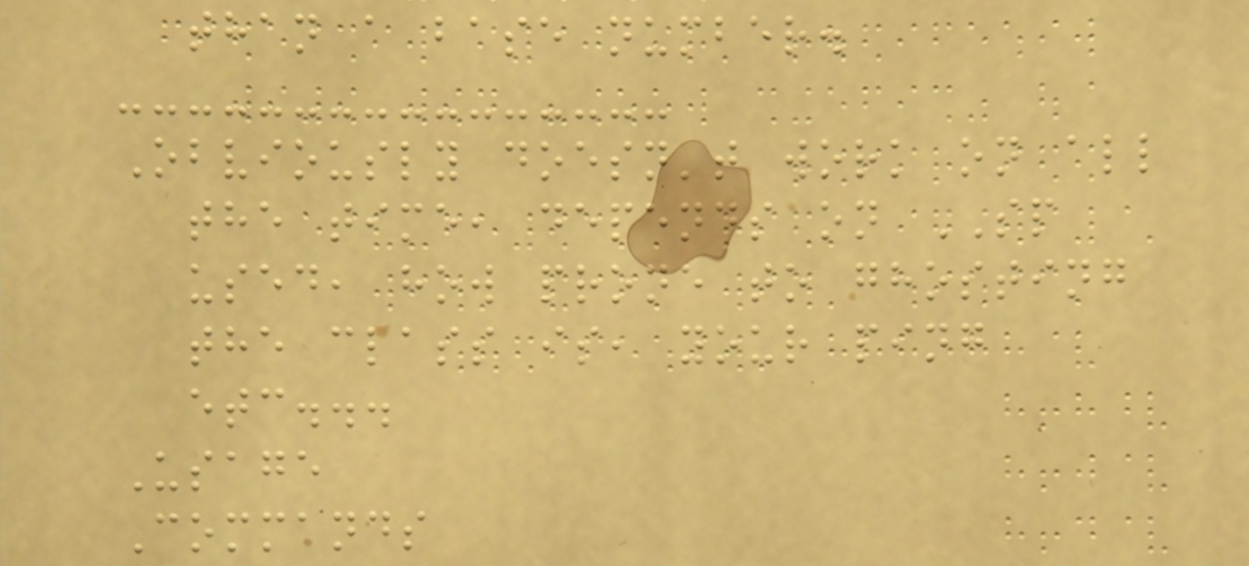than a base number.
Obviously doesn't work on all
the time, depends on SP
used, how prone to ghosting
the class is, your ping
etc...
Usage
Commands
